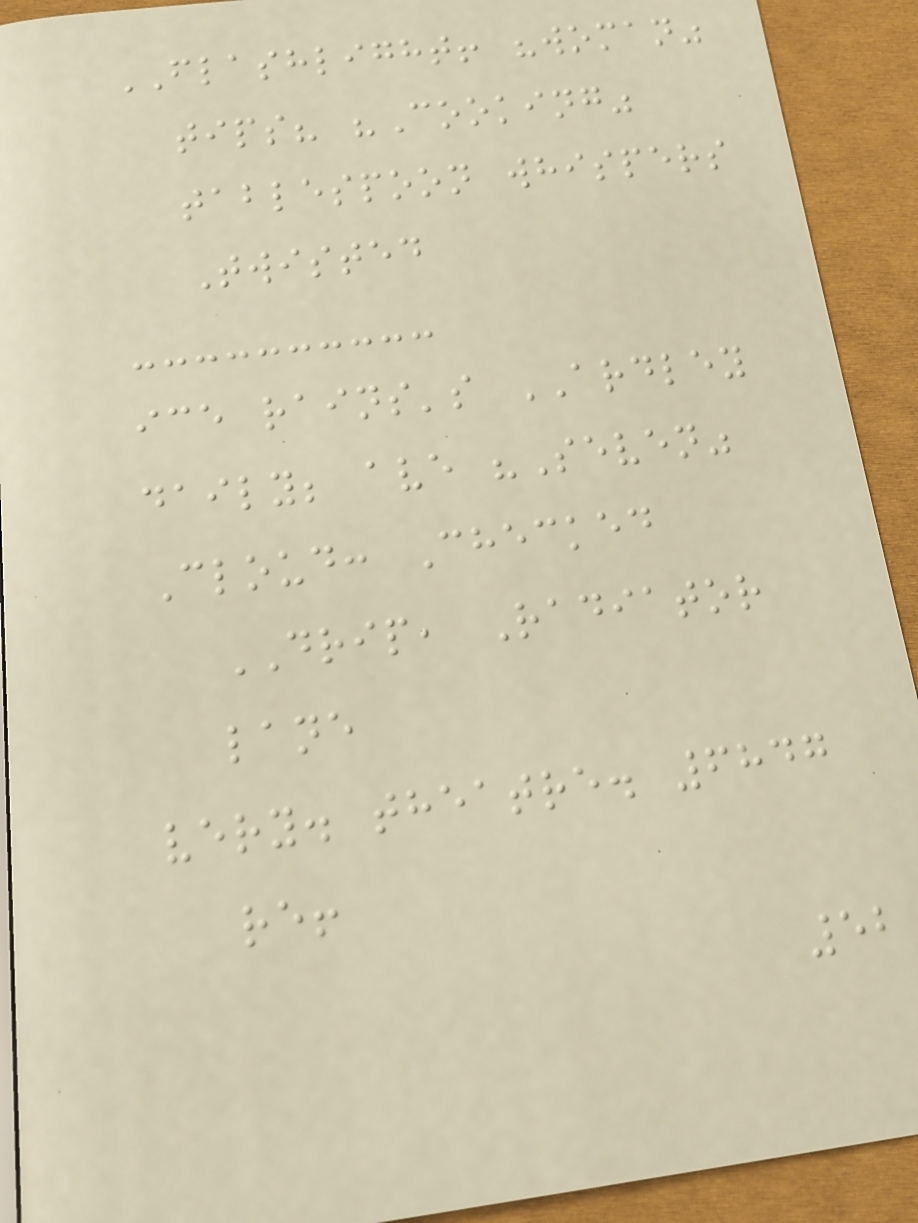FLASHLIGHT! "woman"
tips? "Cooking"
tablespoon whispers
Twisted
ice rains's ARDLEY
daily; ave "Seven"
Cloud: Checked
DRIP, Radiator
lane
very. theatre. 6847
re!
52
